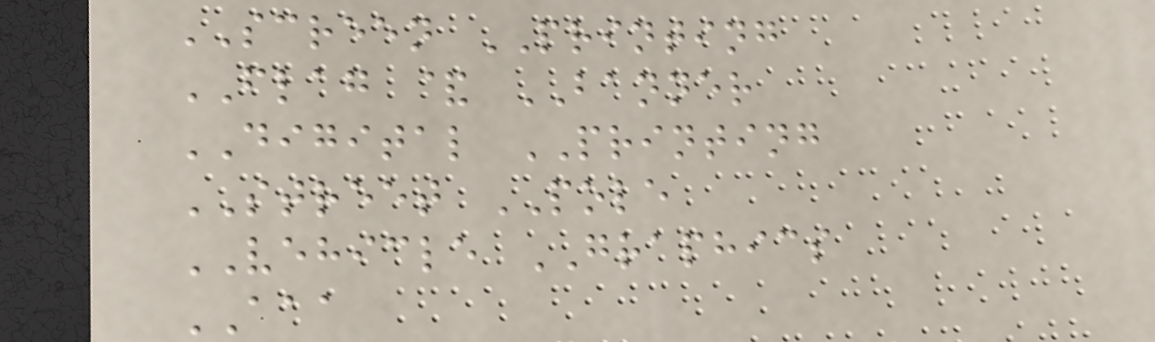SCREEN PRINTING
FLAG & BANNER
DIGITAL PRINTING
STREET POLE
VEHICLE GRAPHICS
AAA
